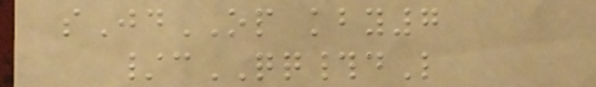sJdOP kby7
/cQQ#dL
